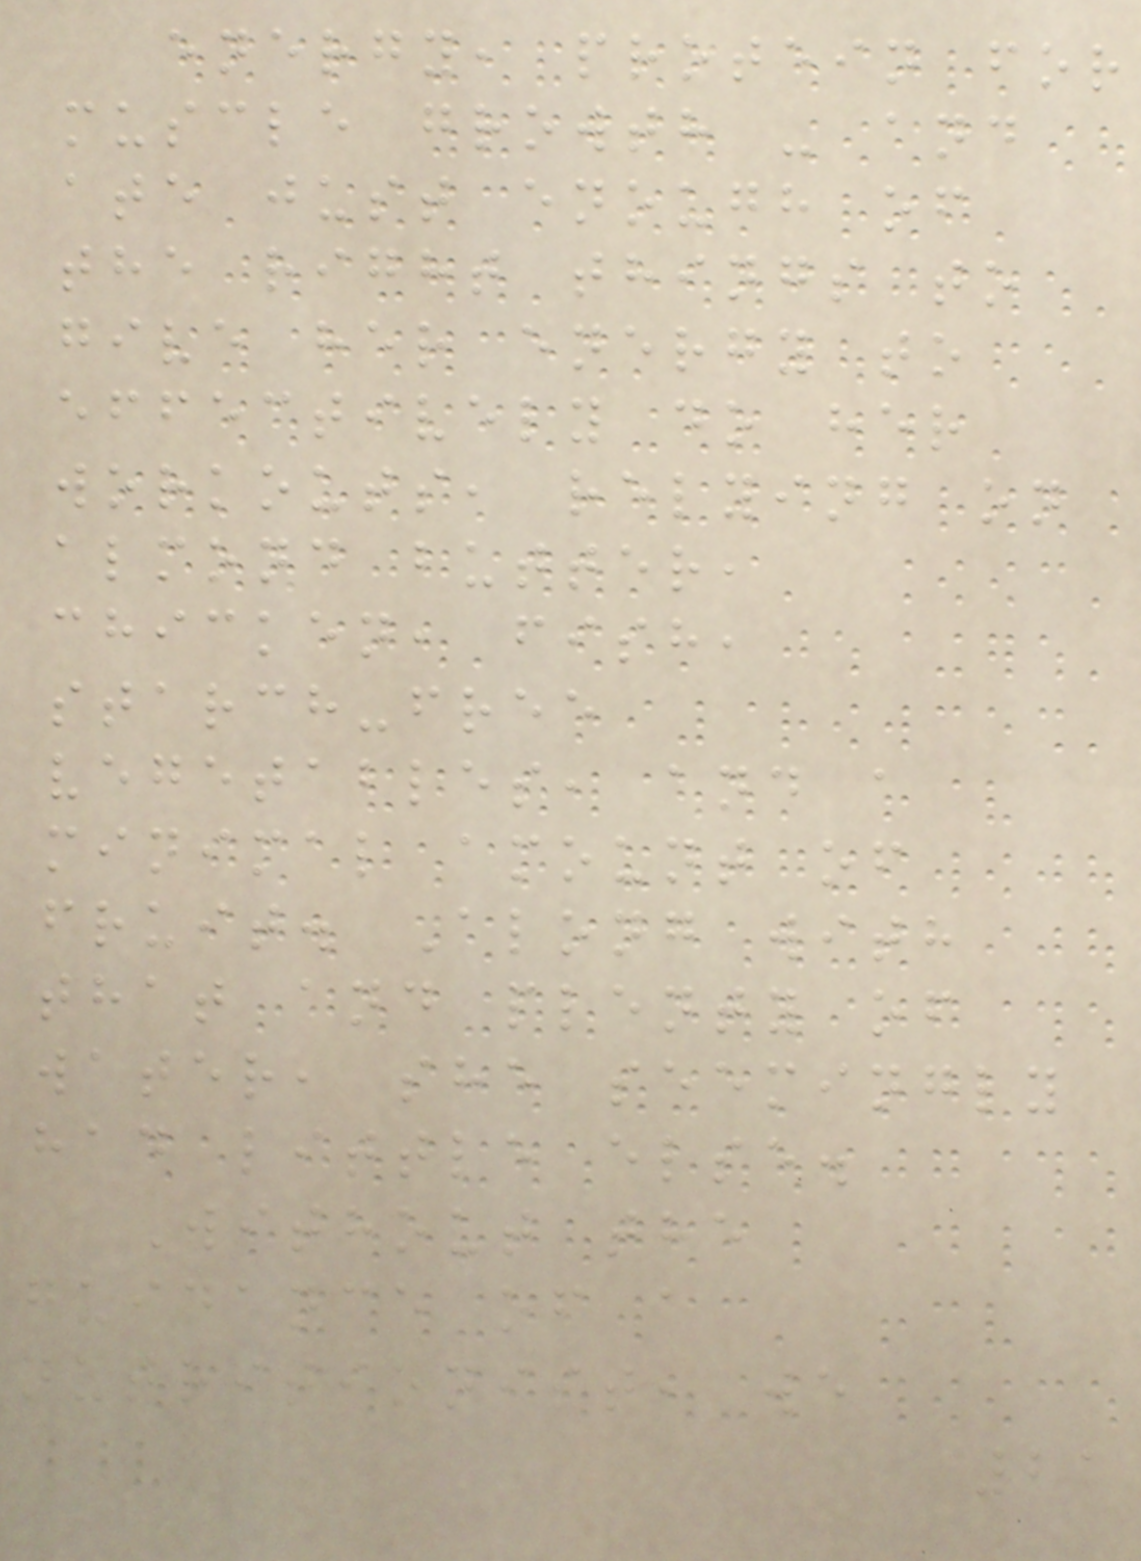energy, protein for
muscle growth - and
ate just enough of
the right things to
give her energy to
effectively do her
workouts, relying on
almond butter,
chicken, fish,
starch-free
vegetables, and a
minimal amount of
fruit. Along with
that and plenty of
water, she seemingly
had little else.
Without the
guidance of a
nutritionist, we
21
